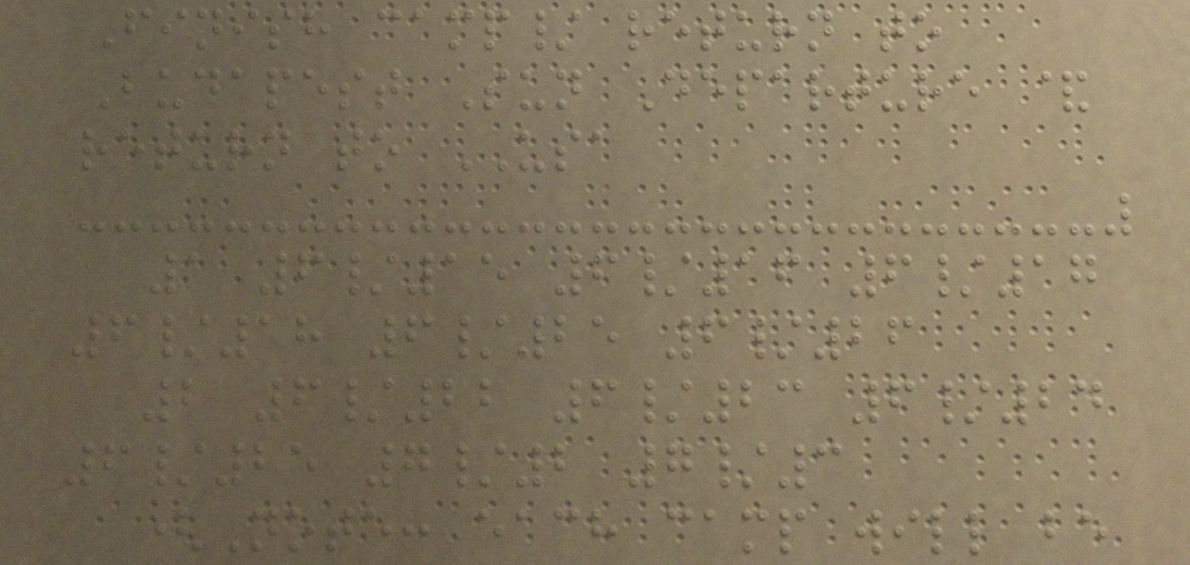Finish camp/ return to
Budapest Sun Departure &
return to USA
1 6/15 6/16 6/17
6/18 6/25 6/26
2 6/22 6/23 6/24
6/25 7/2 7/3
(Note: each camp will be
